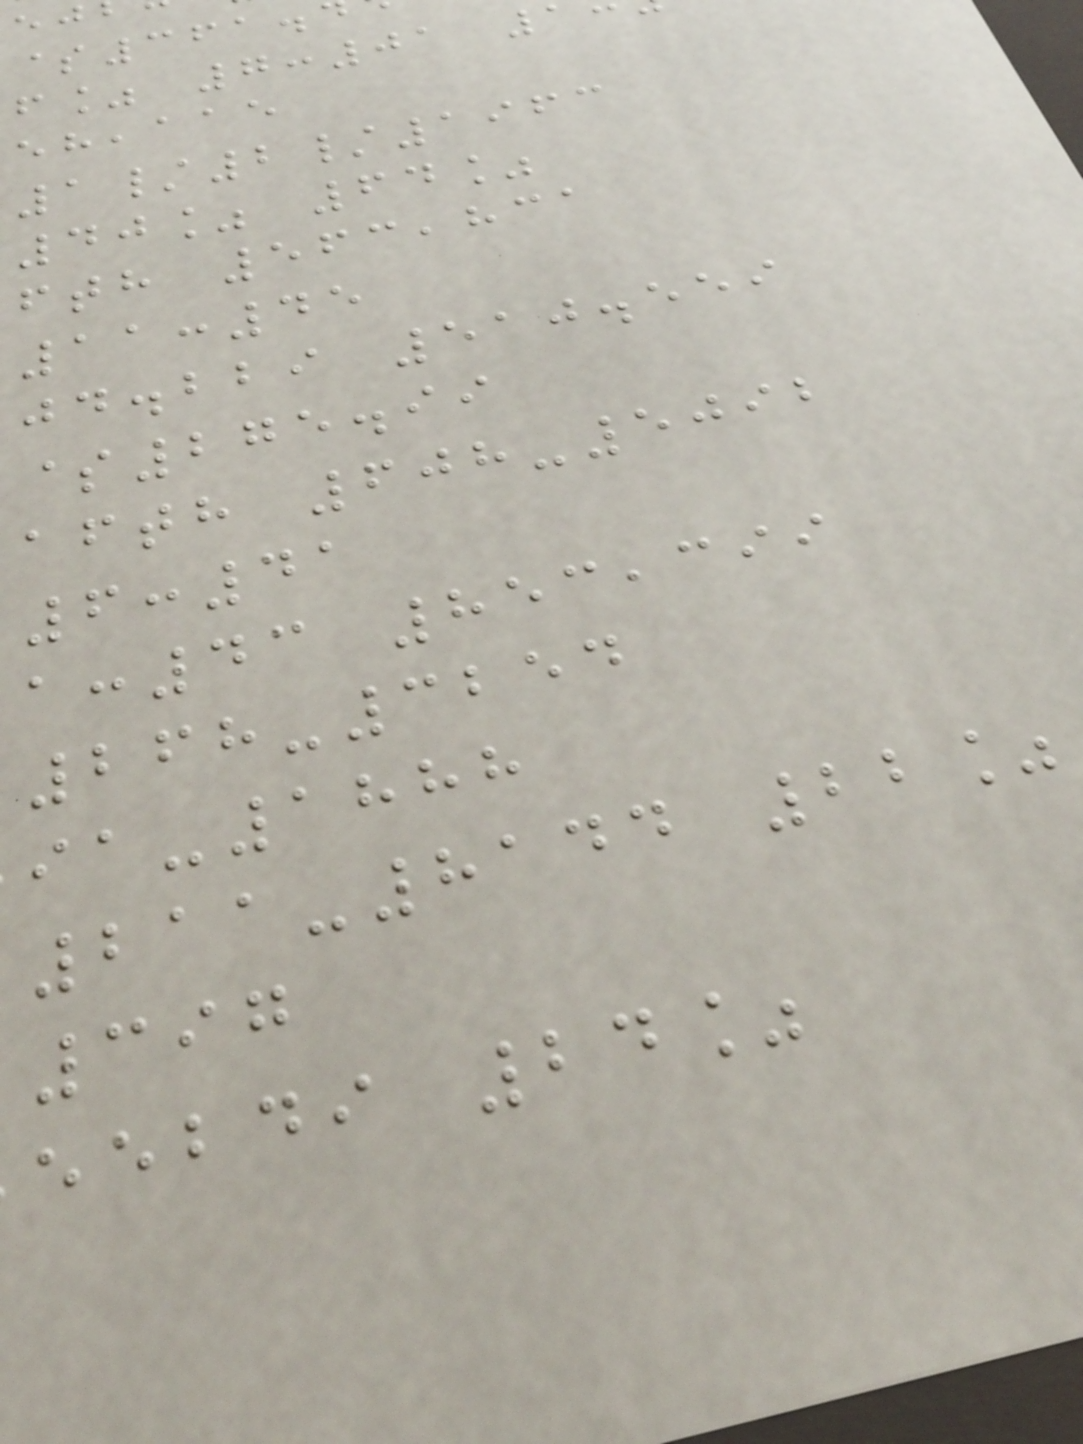$361.
f% 7:01
,aae
1/2/1963
40% 64%
fth 563,831
11:45
jd.bbi 510.559
$275.99
afth 608-5092
6:41
:43 853,399
268-3254
-1888
211-8144 22%
397
eebdi 24%
